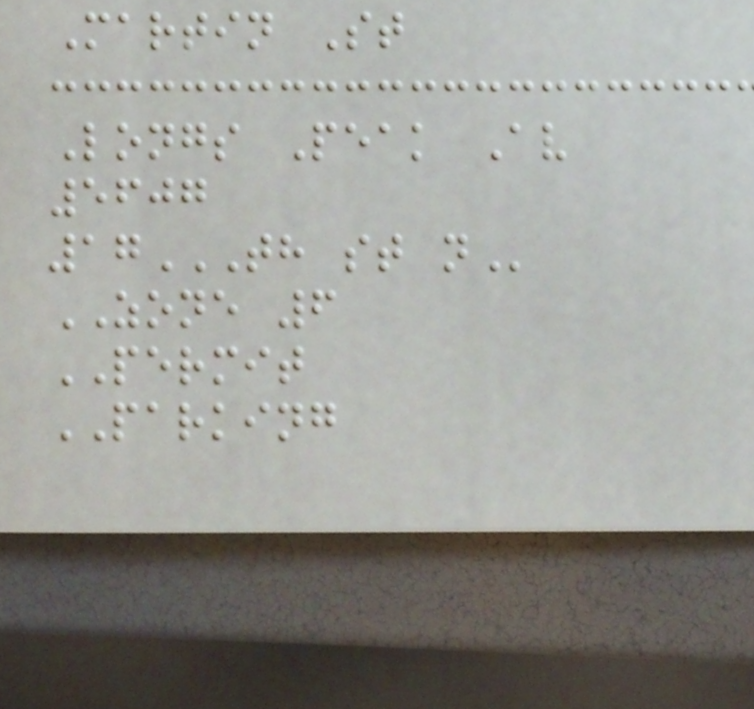Martin St
Longs Peak Av
5607
17TH ST N
ZONE 6
PERMIT
PARKING
